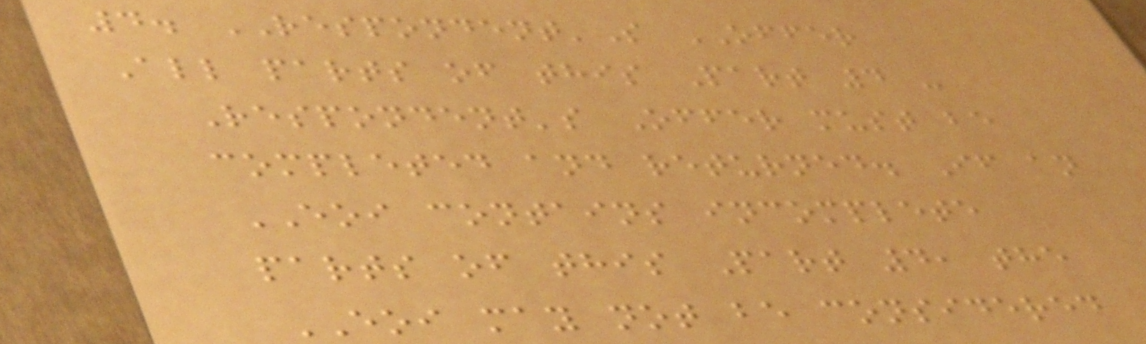4. RESPONDENT'S OFFER
All parts of this Part 4 -
Respondent's Offer must be
completed and returned. If an
EOI contains incomplete
parts of this Part 4, the
EOI may not be considered
